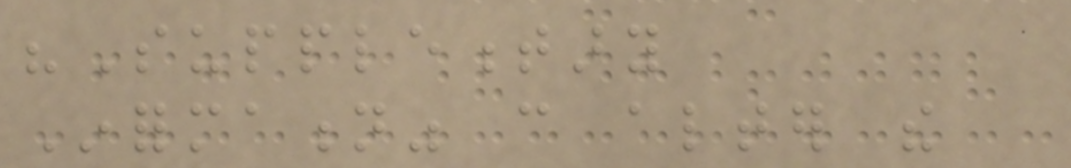"Supplementary
Information" can alter the
